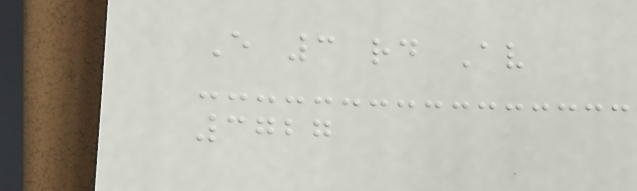E 3 rd Av
3727
